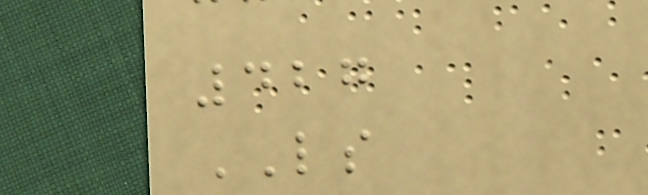427
LS
